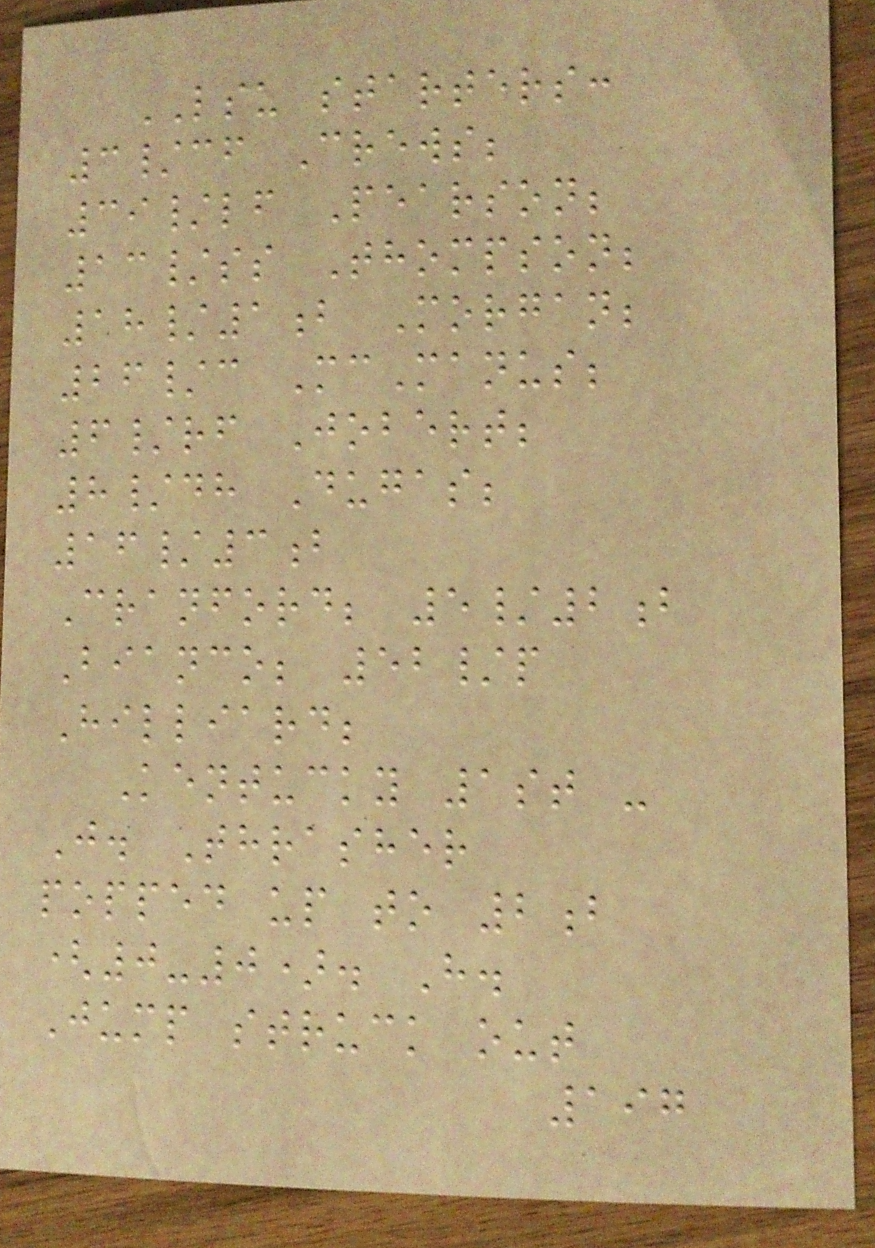LSU starters:
3/cf Crews;
39/lf Pearson;
13/ss Thompson;
18/1b Morgan;
26/c McManus;
6/rf Jobert;
8/dh Dugas;
16/3b
Cranford; 5/2b
Bianco; 52/p
Hilliard;
Kentucky 1st -
J. Thrasher
popped up to 2b
(0-0). H.
Jump struck out
197
